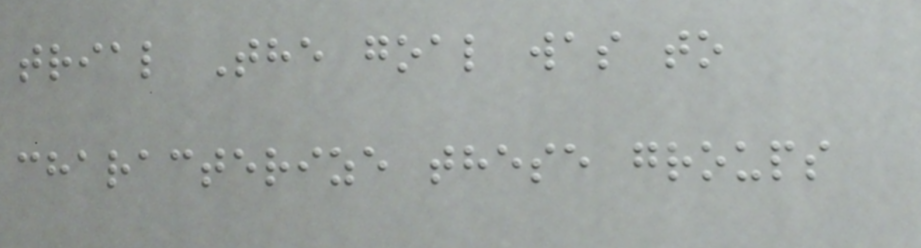trial The goal was to
characterize these groups
